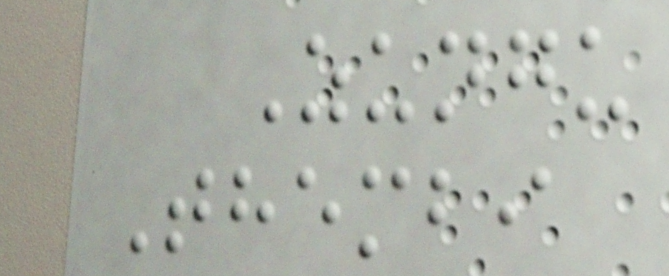Zungu
Thembi
